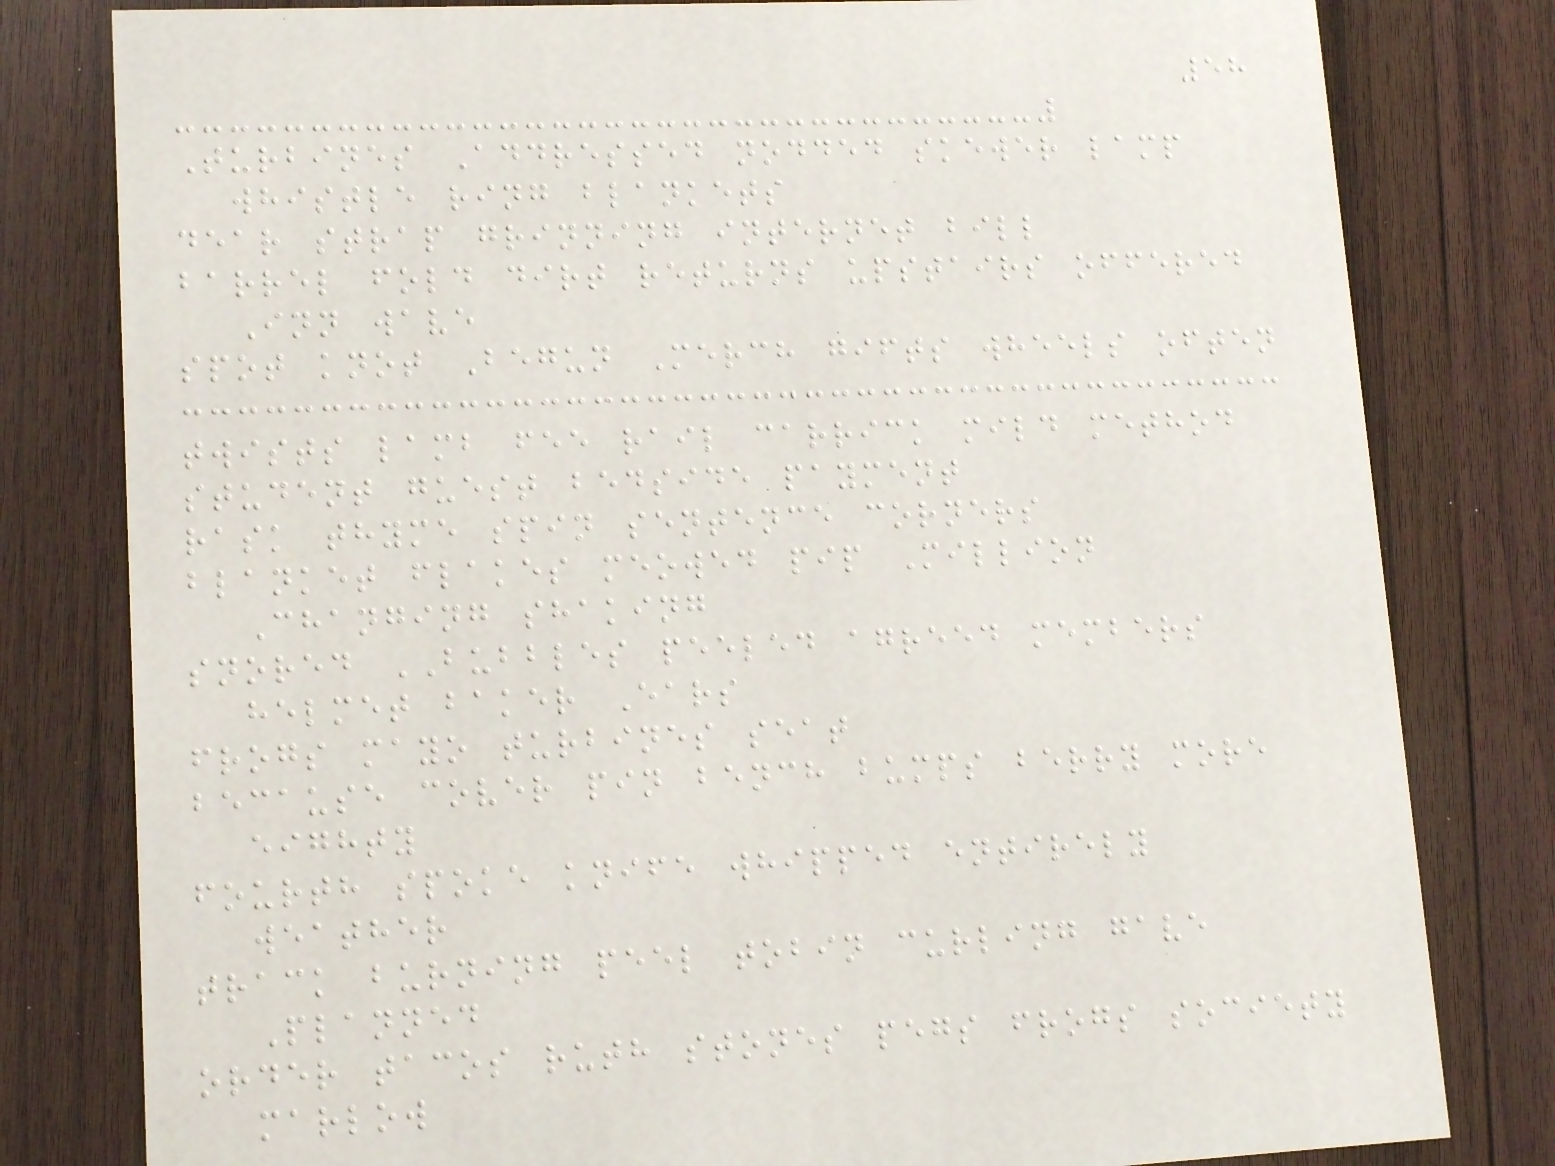58
Turbines Addressed nodded skewer lamp
whistle ring blankets
dear strap grinning internet bill
barrel fold dirt returns upstairs offered
Inn wave
spot knot Begun Merch gifts wheels often
twists lamb fee rail carrick mild method
student guest bedside payment
rask thyme spin sentence corners
blanket flakes meowed pip Million
Changing shaking
snored BUBBLES peeled agreed members
helmet baker Ears
frogs mayo turbines seat
because cover pin bench bumps berry more
eighty
fourth spoke knife whipped entirely
weather
track burning peel tobin curling gave
Planned
order tacos ruth stones pegs frogs society
marlow
